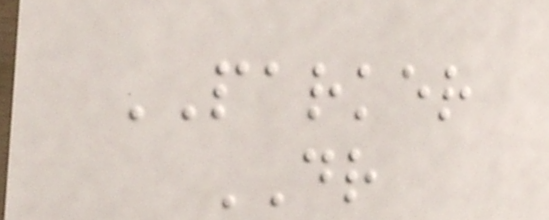PARKER
DR
